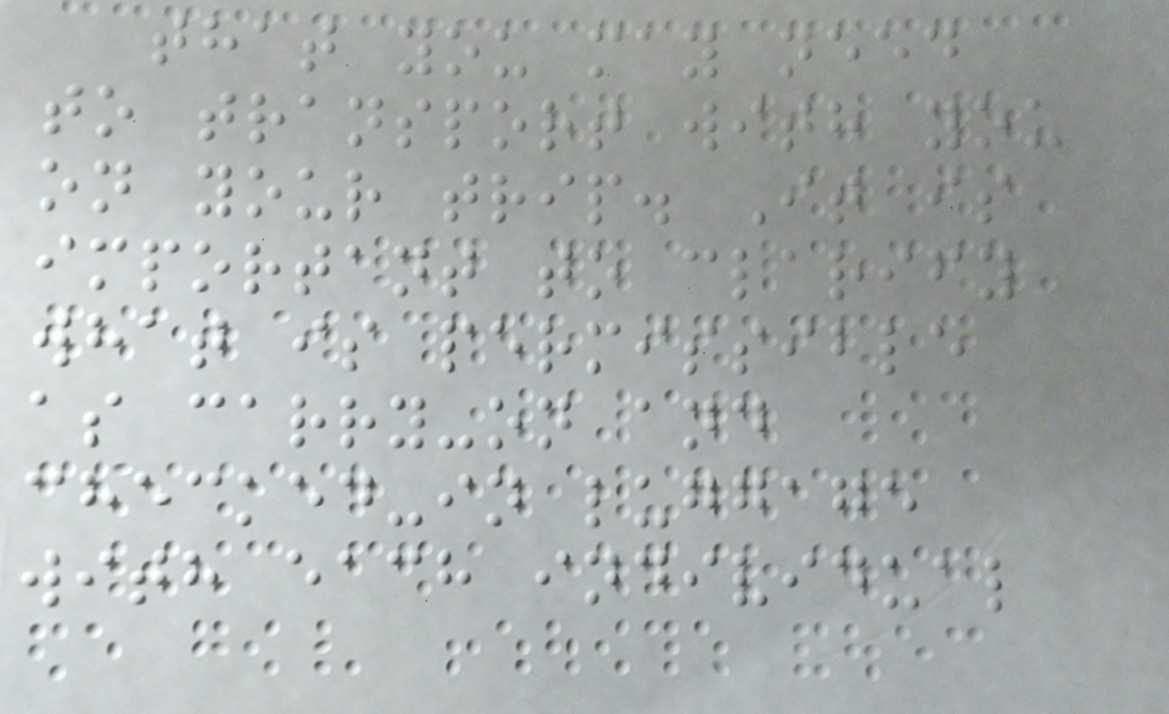that you may need
to transport with you
on your trip. It is
important to clarify
what is permissible
as carry-on and
checked-in luggage
with each individual
